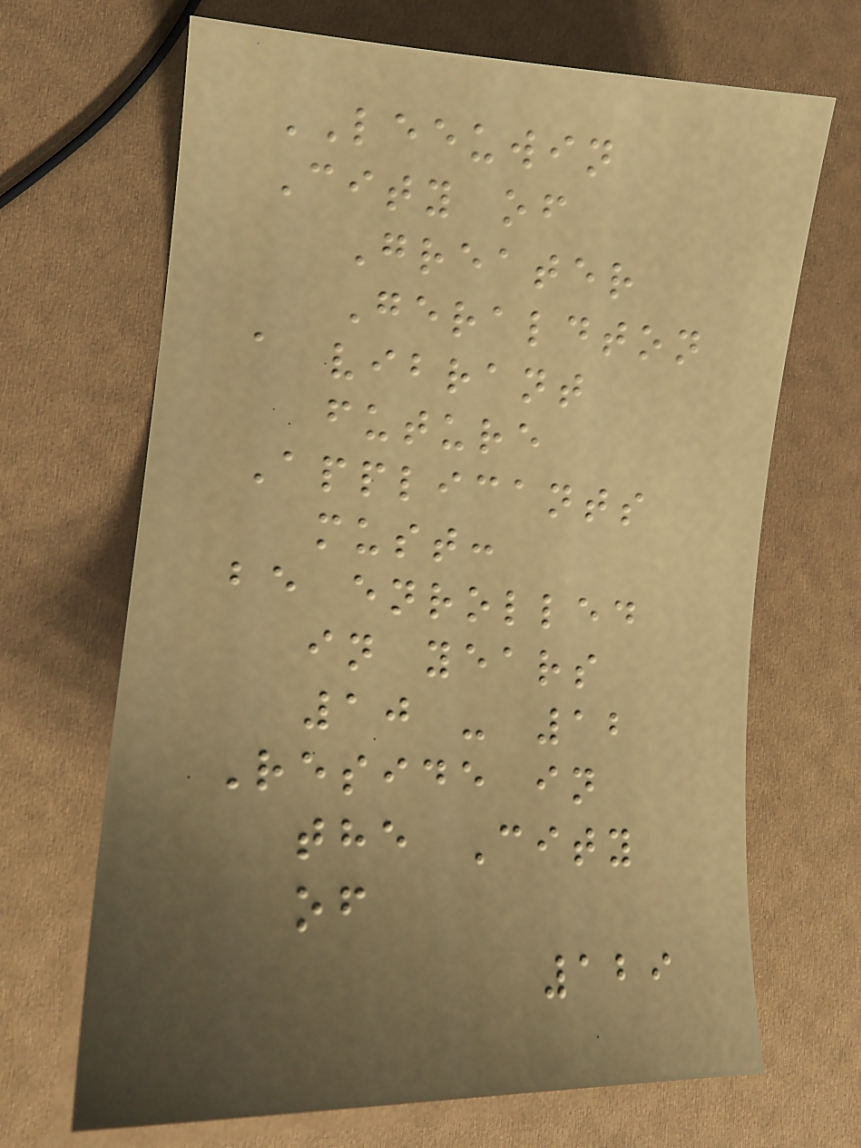LEEUWIN
City of
Greater
Geraldton
a vibrant
future
Applicants
must:
be enrolled
in years
10 - 12
Reside in
the City
of
129
